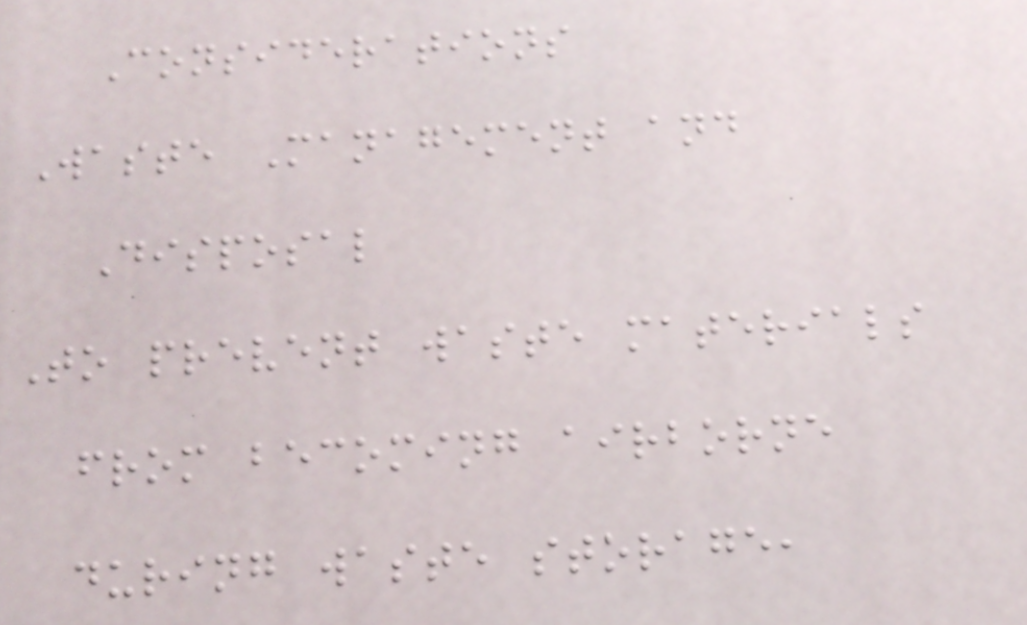Considerations
Waste Management and
Disposal
To prevent waste materials
from becoming airborne
during waste storage,
